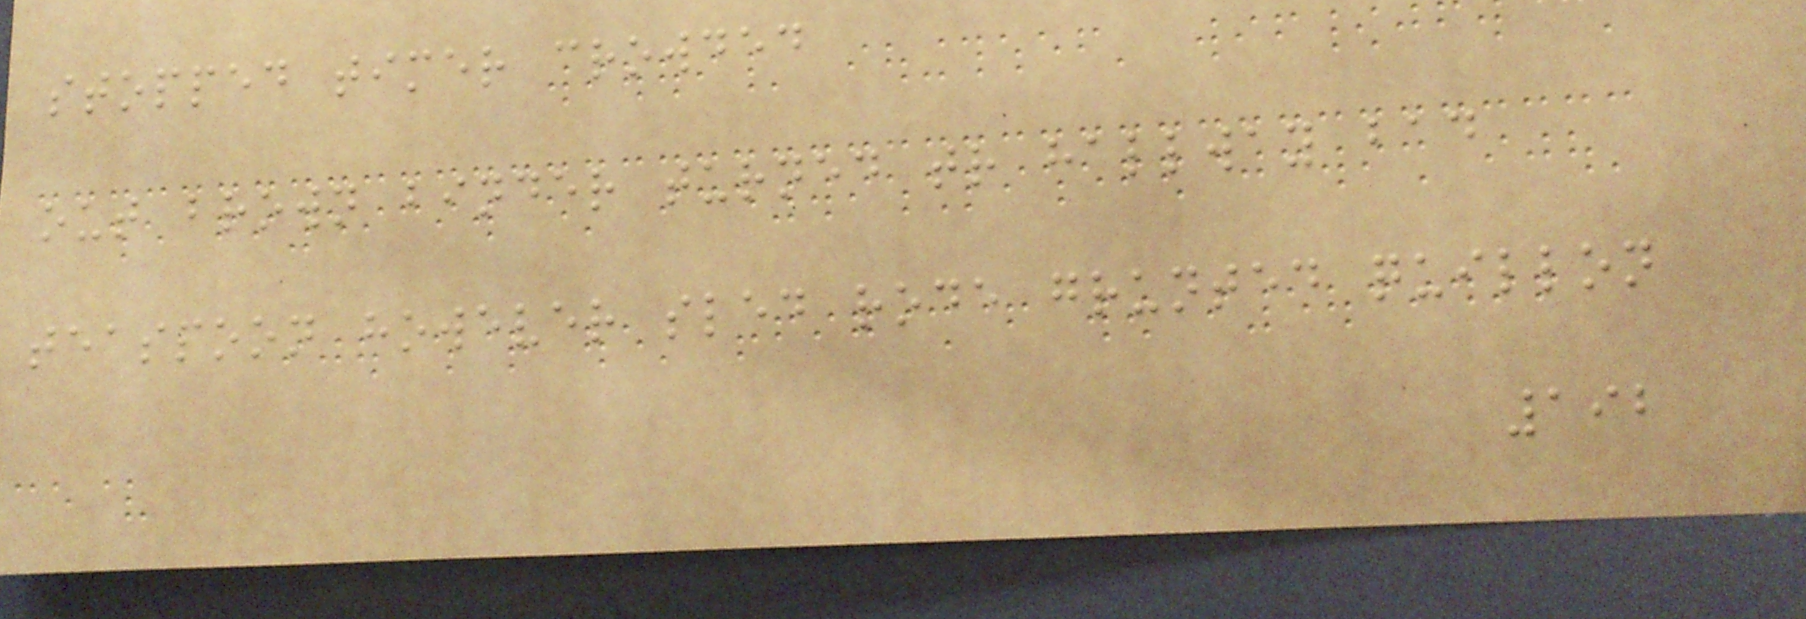stopped timer crowded
out brown binder turned tr hallway bad
teaspoon however sled rode grunted quillon
192
